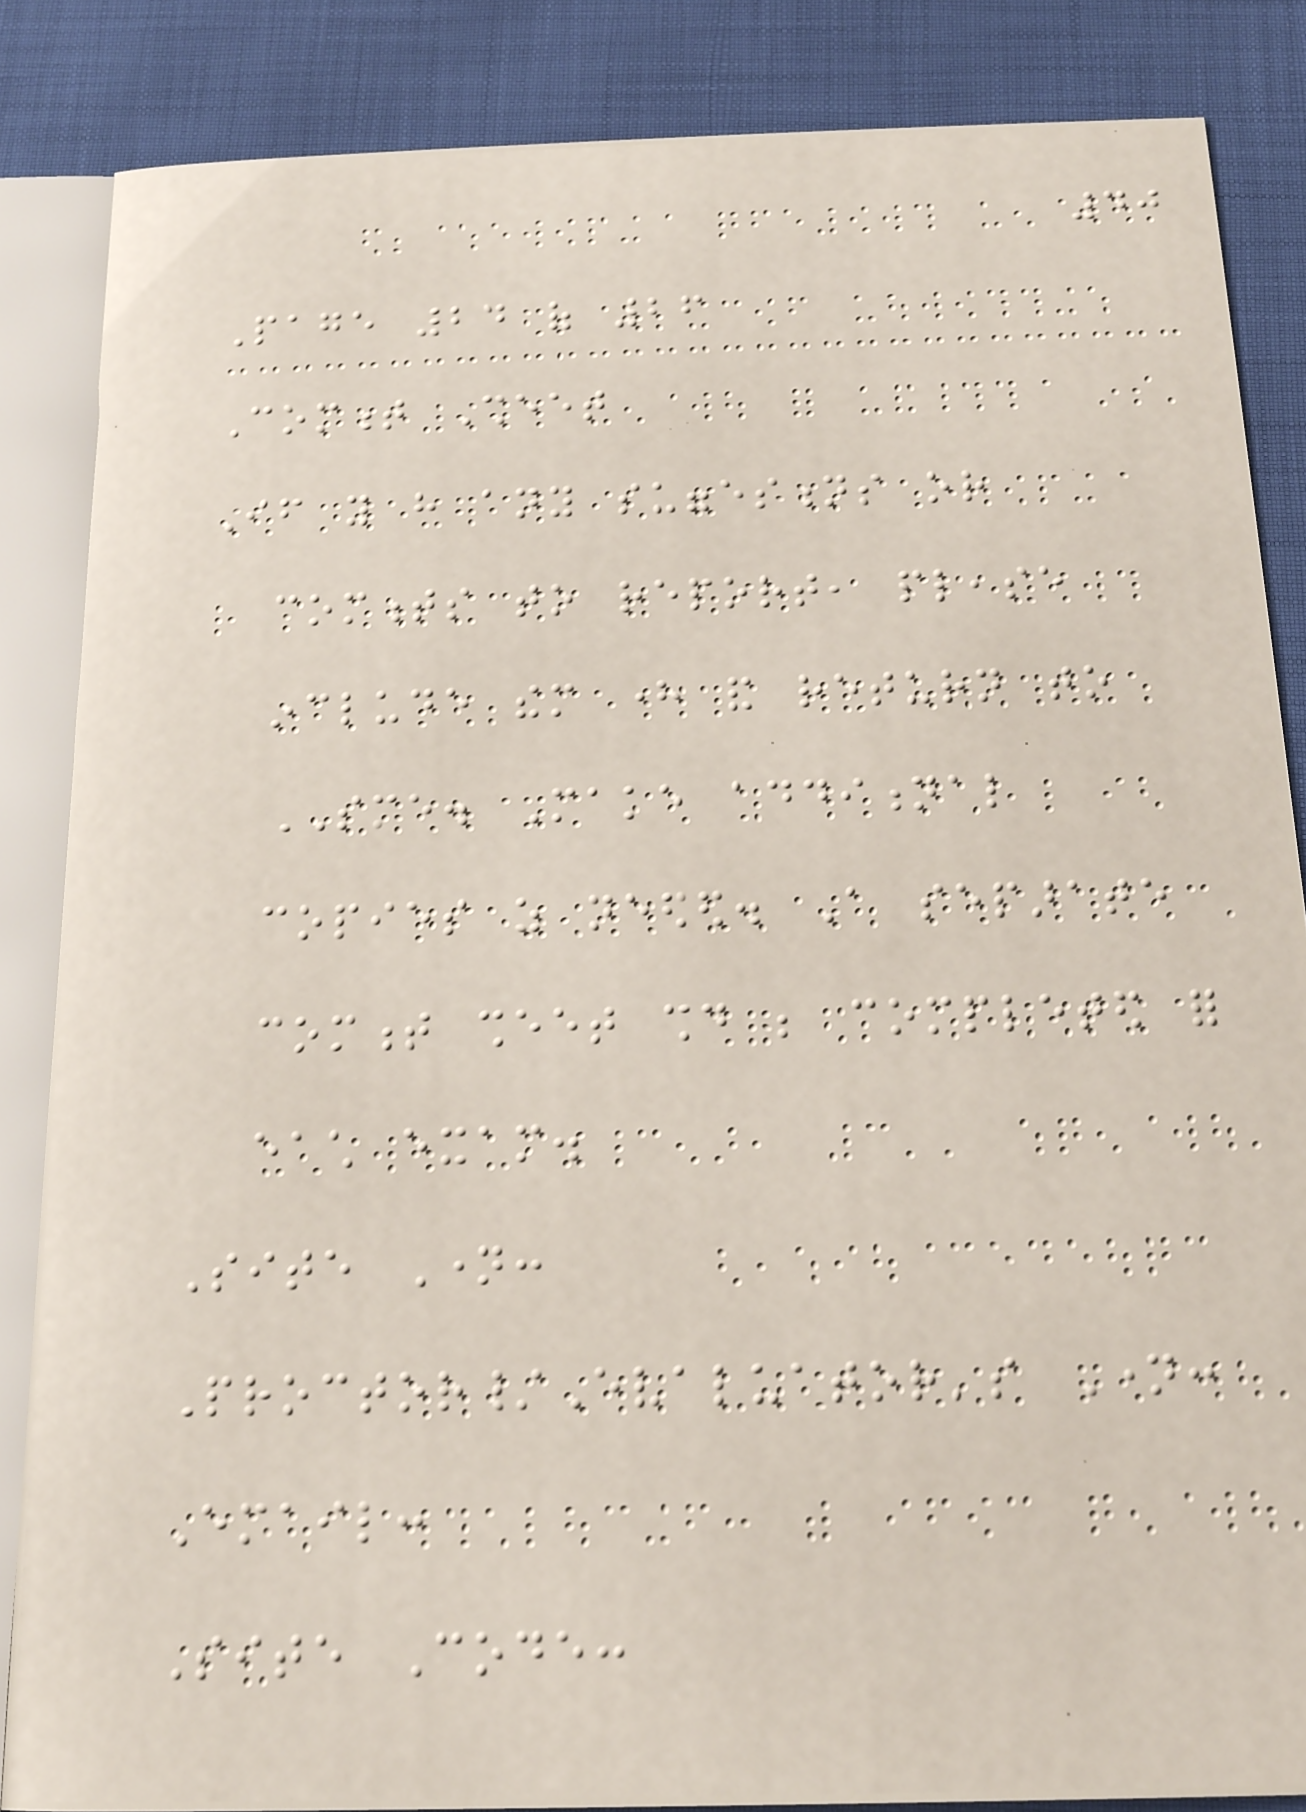40
Page 24 of 26
Comment Sheet
If you have any suggestions or
comments to report, please
include them here and return to
SME. Make additional
copies as needed. A separate
comment sheet should be completed for
each exam.
Site Name:
Proctor/Evaluator's Name:
Email:
Site Code:
